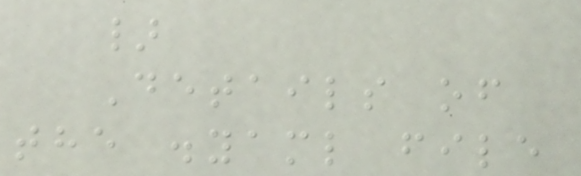}
Details of
the .yaml file
